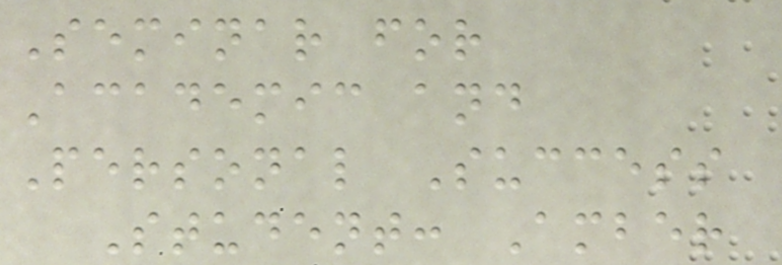Seminar for
Academic and
Personal Success
Student: Amber
